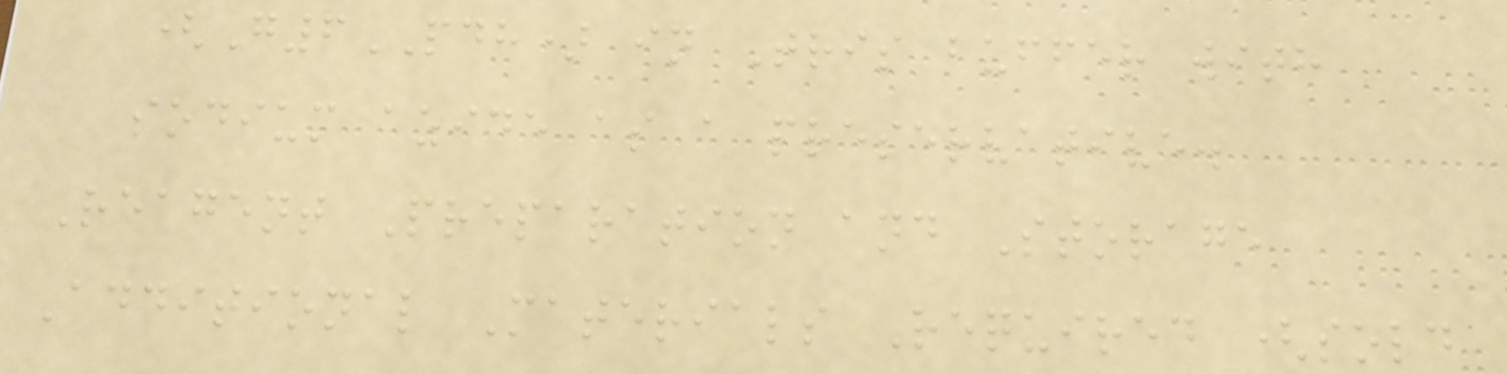(G6PDH) in Tris buffer with
sodium azide as a preservative.
Reagent Preparation and Storage
Additional Materials Required (sold
